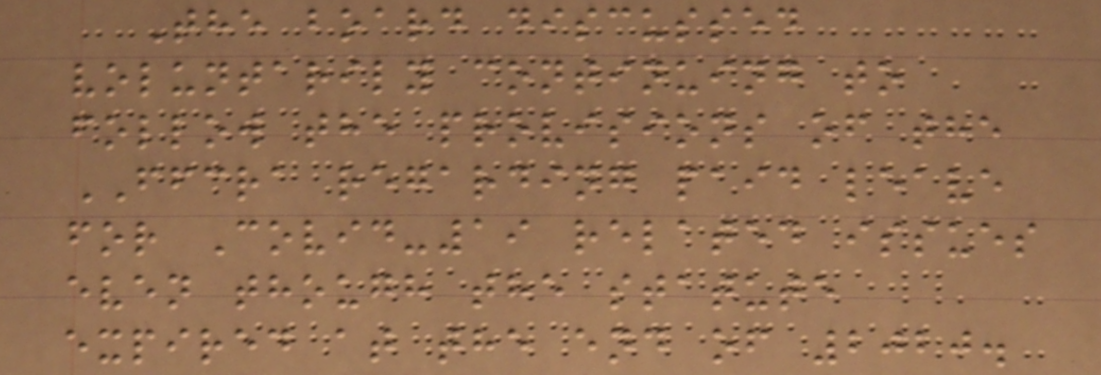The board discussed
voluntarily continuing to
follow the provisions of the
FFCRA regarding paid leave
for Covid-19 related issues
even though the statute
expired at the end of 2020.
